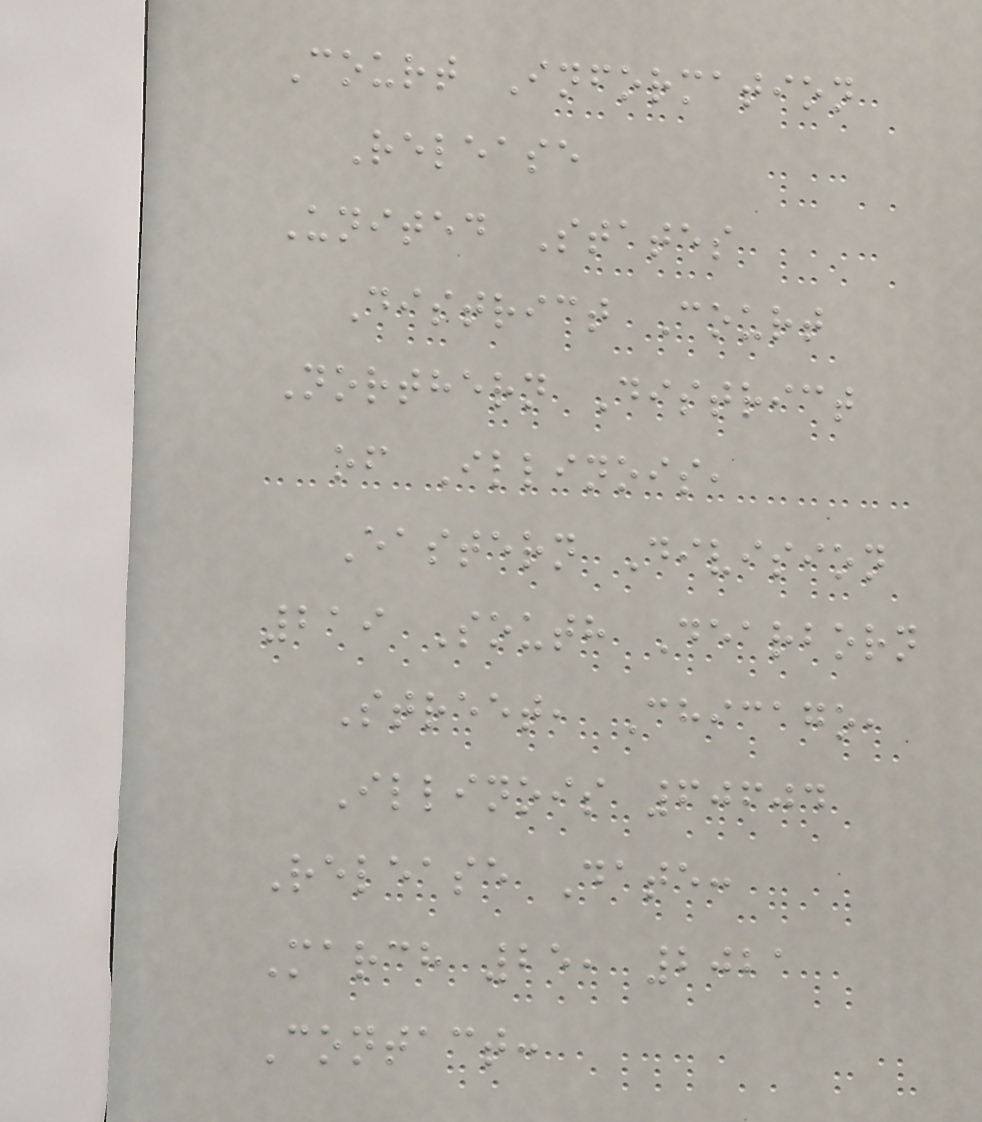Court Information
Release
United States
District Court
Northern District
of Illinois,
Eastern Division
219 South Dearborn
Street, Chicago,
Illinois 60604
Release Date:
March 25, 2021
Contact:
